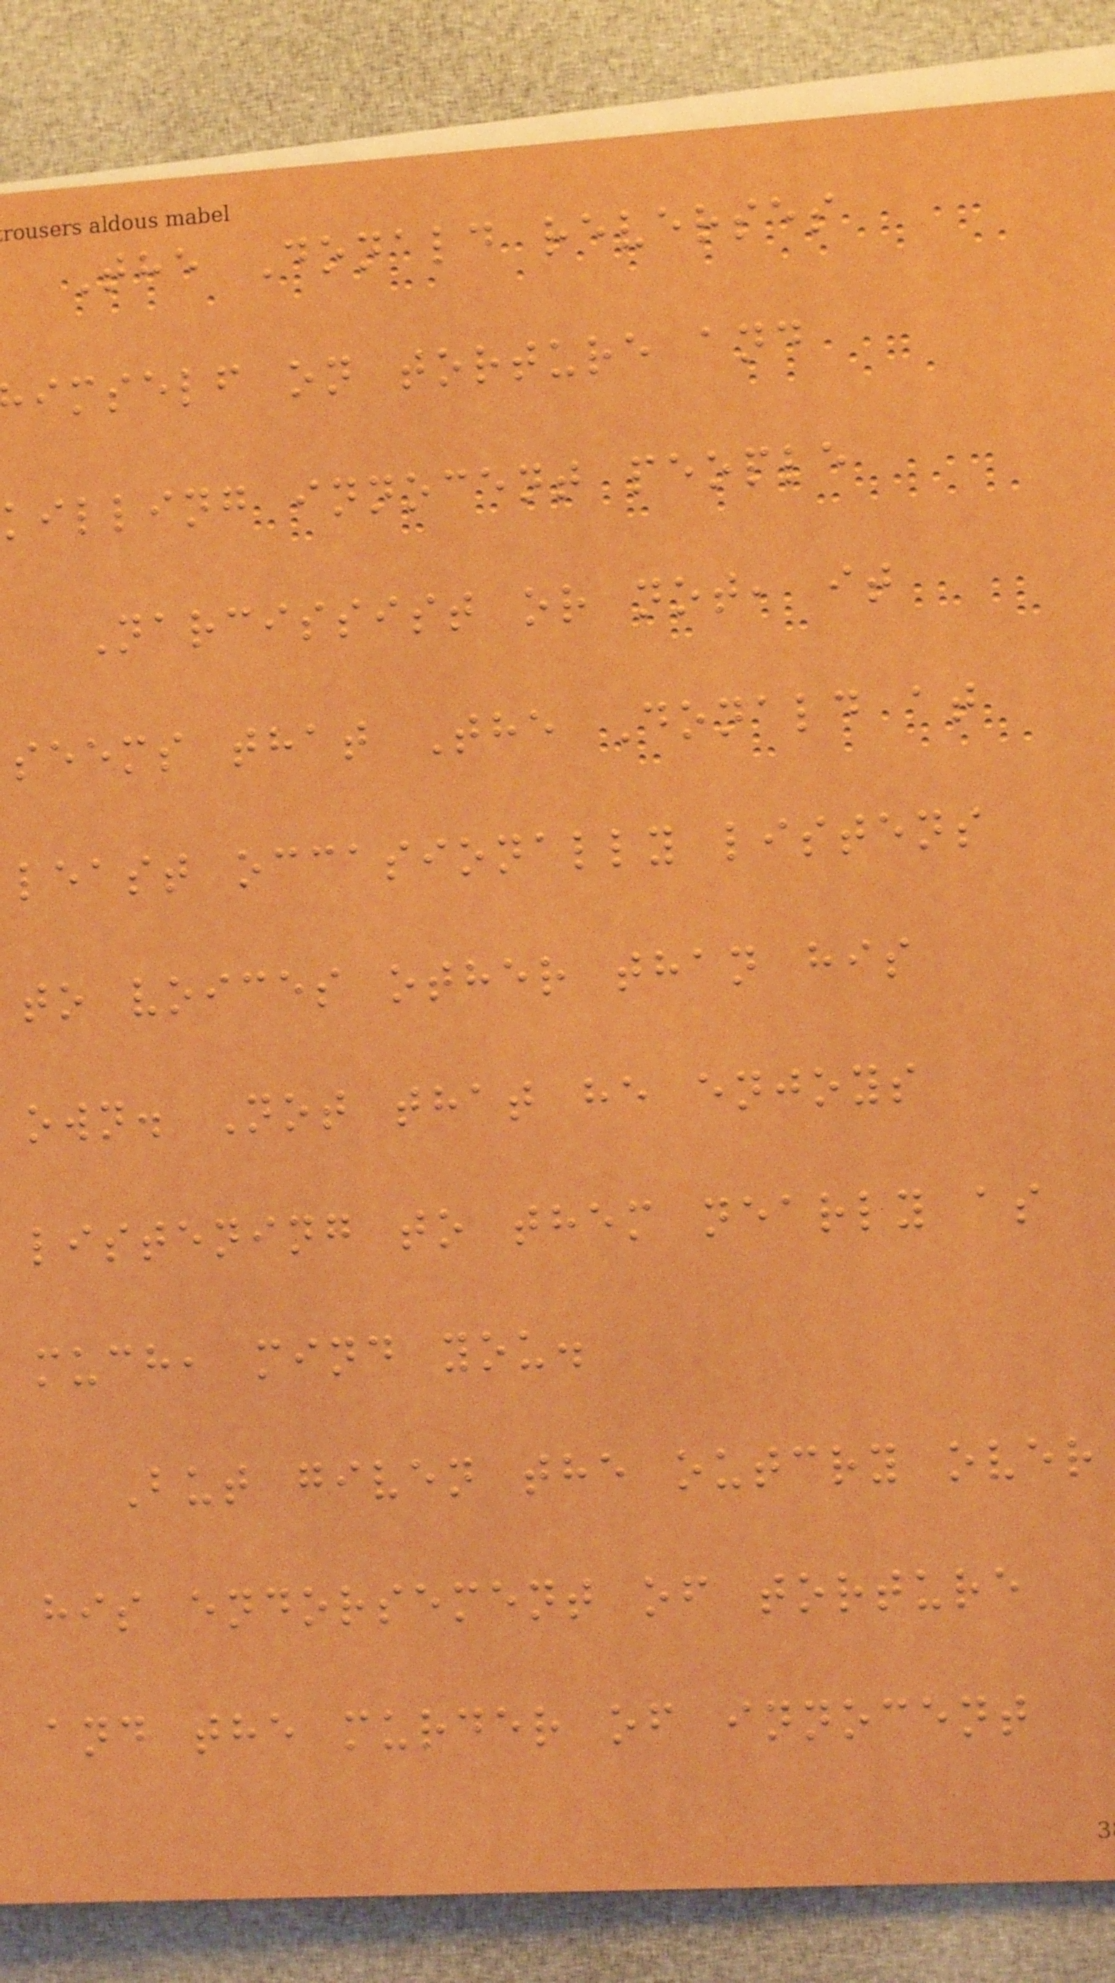The Donald reverses
imself on torture and
killing innocent people
Narcissist or not, it
seems that The Donald at
least occasionally listens
to voices other than his
own. Not that he enjoys
listening to them nearly as
much, mind you.
But given the outcry over
his endorsement of torture
and the murder of innocent
